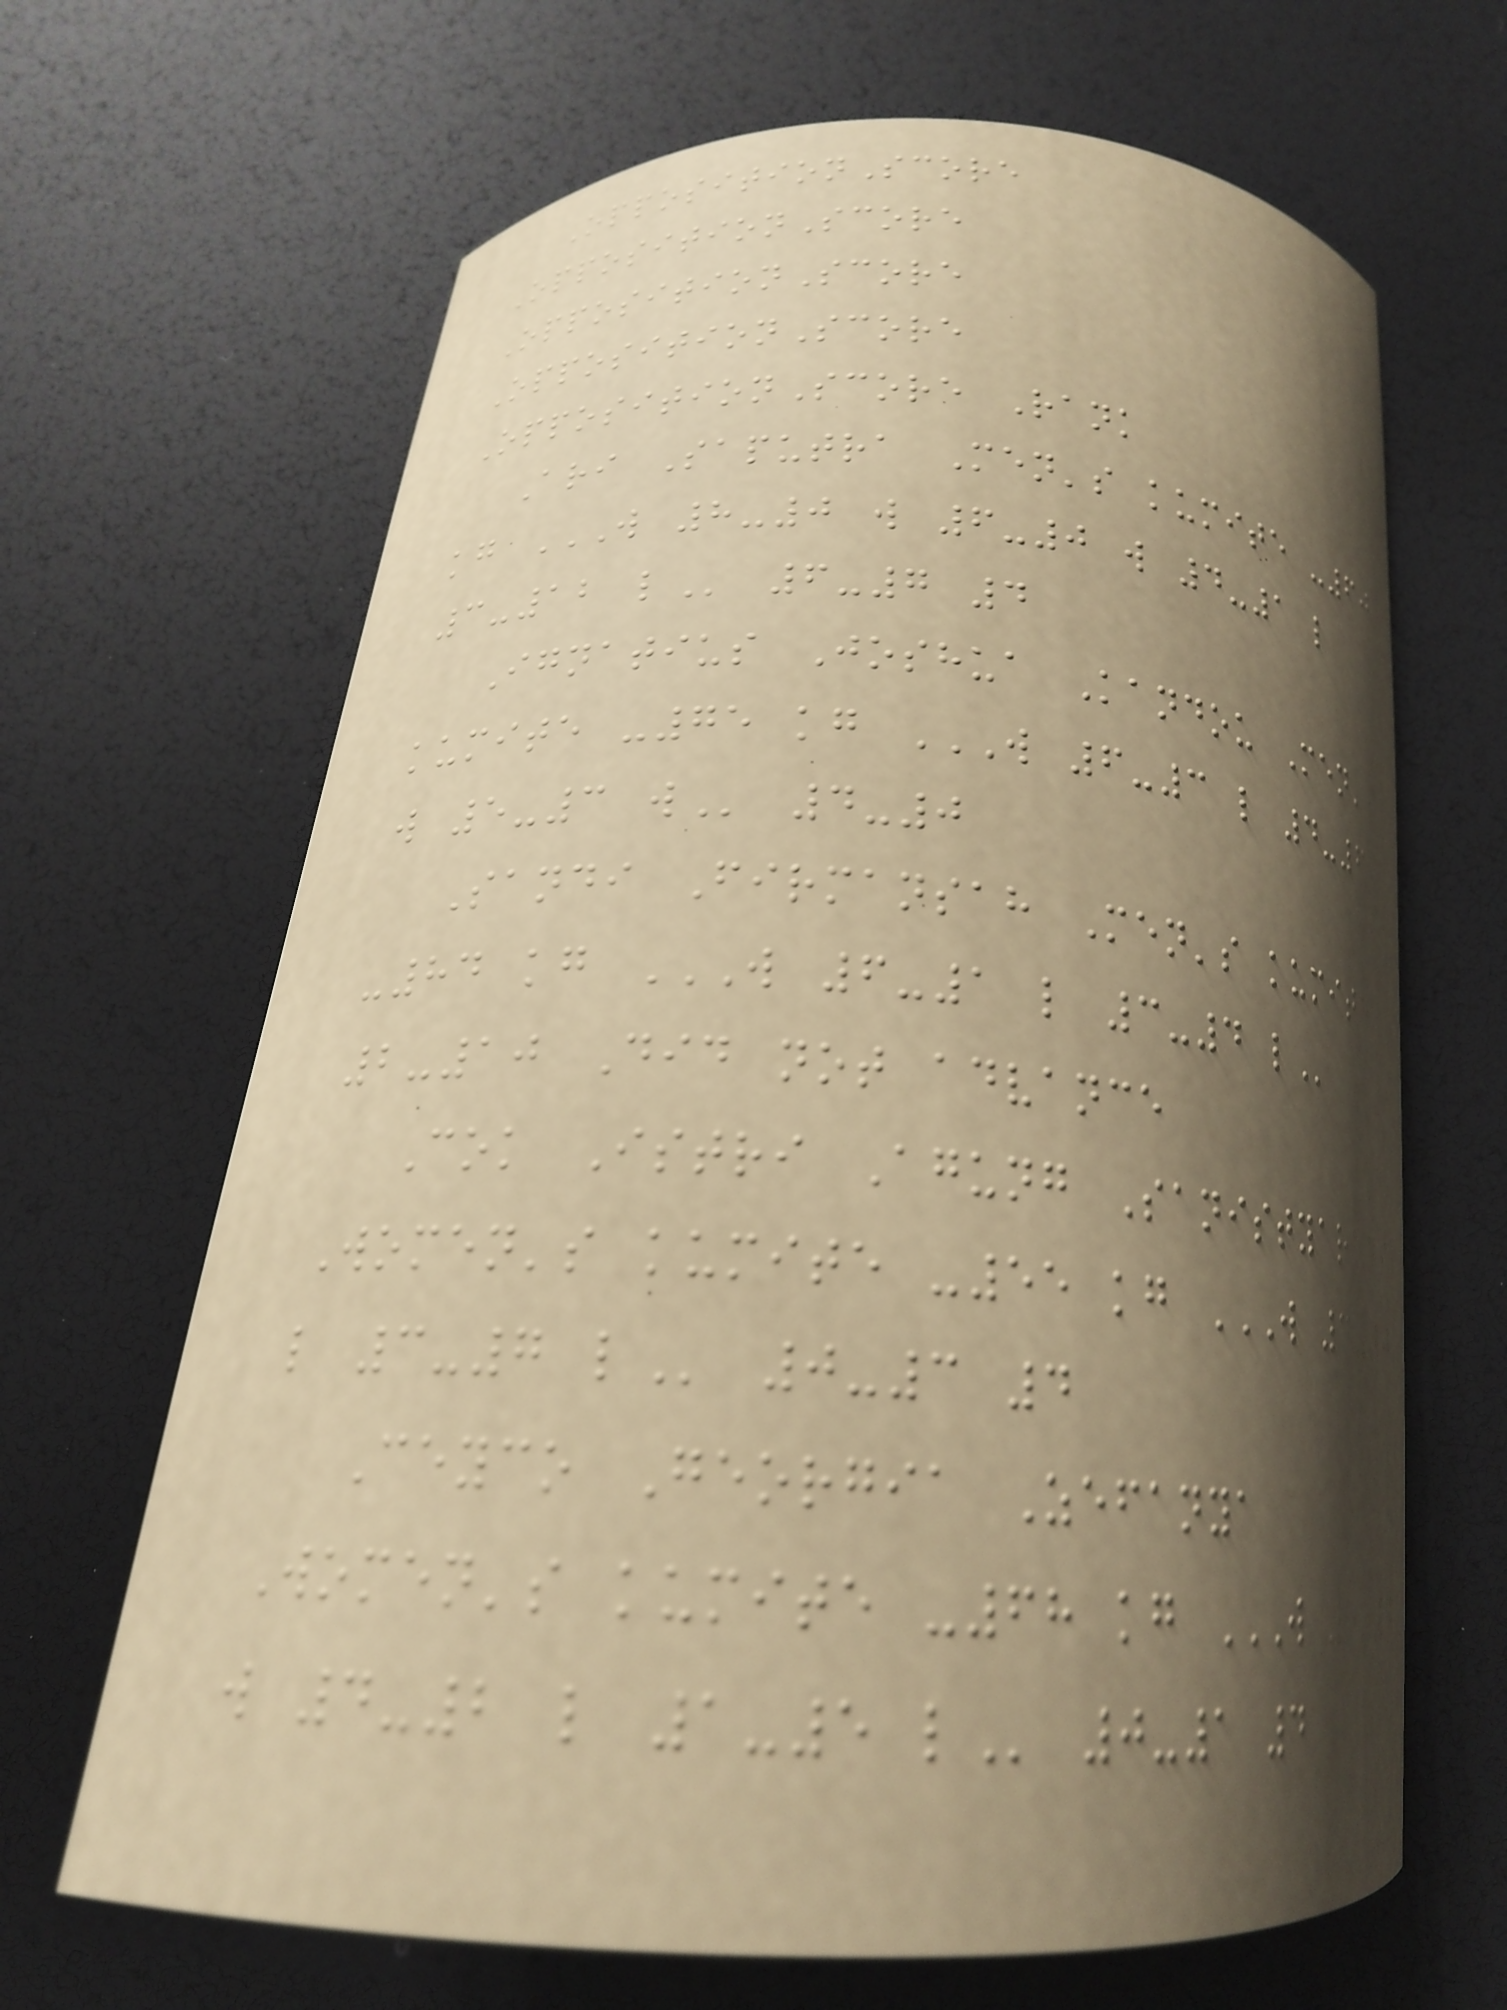OppositionScore
OppositionScore
OppositionScore
OppositionScore
OppositionScore Rank
Ari Saputra Men's kumite -60
kg W 8-0 W 6-0 W 4-1 L
3-12 L 6-7 4
Ignatius Joshua Kandou Men's
kumite -75 kg W 6-3 L 4-6
W 5-3 W 4-0
Sandi Firmansah Men's kumite
-84 kg W 6-1 L 3-4 L
2-10 Did not advance
Cok Istri Agung Sanistyarani
Women's kumite -55 kg W 3-0
L 3-7 L 0-3 4
Ceyco Georgia Zefanya
Women's kumite -68 kg W 5-4
W 4-2 L 1-5 L 0-1 4
